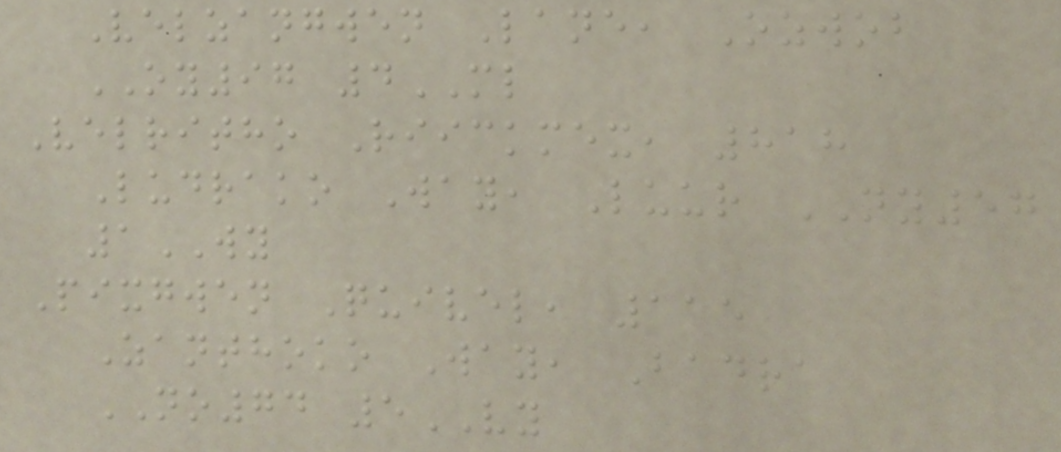Velzangwen Lane, Ozwob
OY97 4ML
Velritho Riickmex, 818
Ludrako Way, Luur NY57
1WY
Pixgwen Quivel, 115
Zanthoko Way, Badra
NO74 5VY
